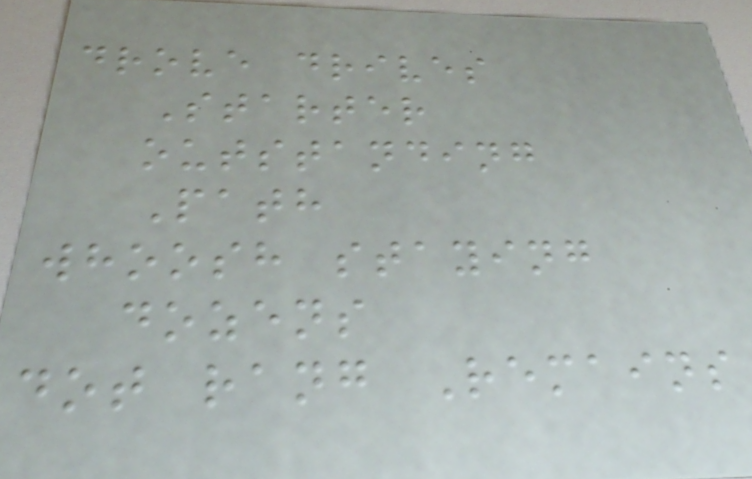drove drives
Starter
outstanding
Path
whoosh staying
dozens
dot rang Remains
